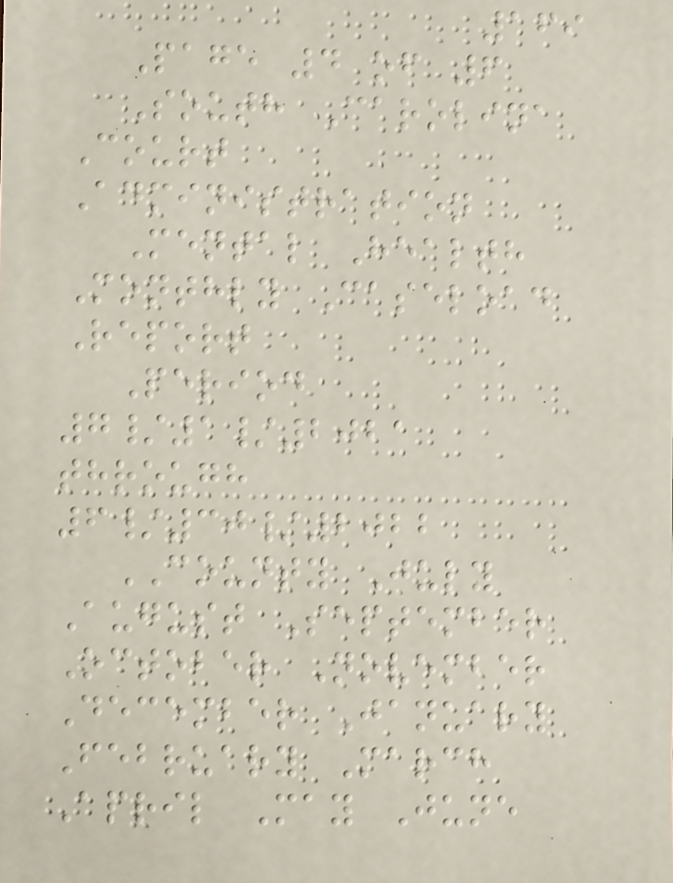169
Page 4 of 6
South Carolina
Court
Administration
Mental Health
Monthly Caseload
Report
Period
7/1/2021
through
6/30/2022
COUNTY July
August September
October November
December January
February March
April May June
